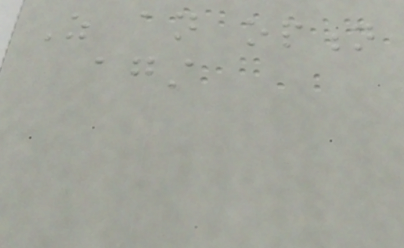As an option
against
